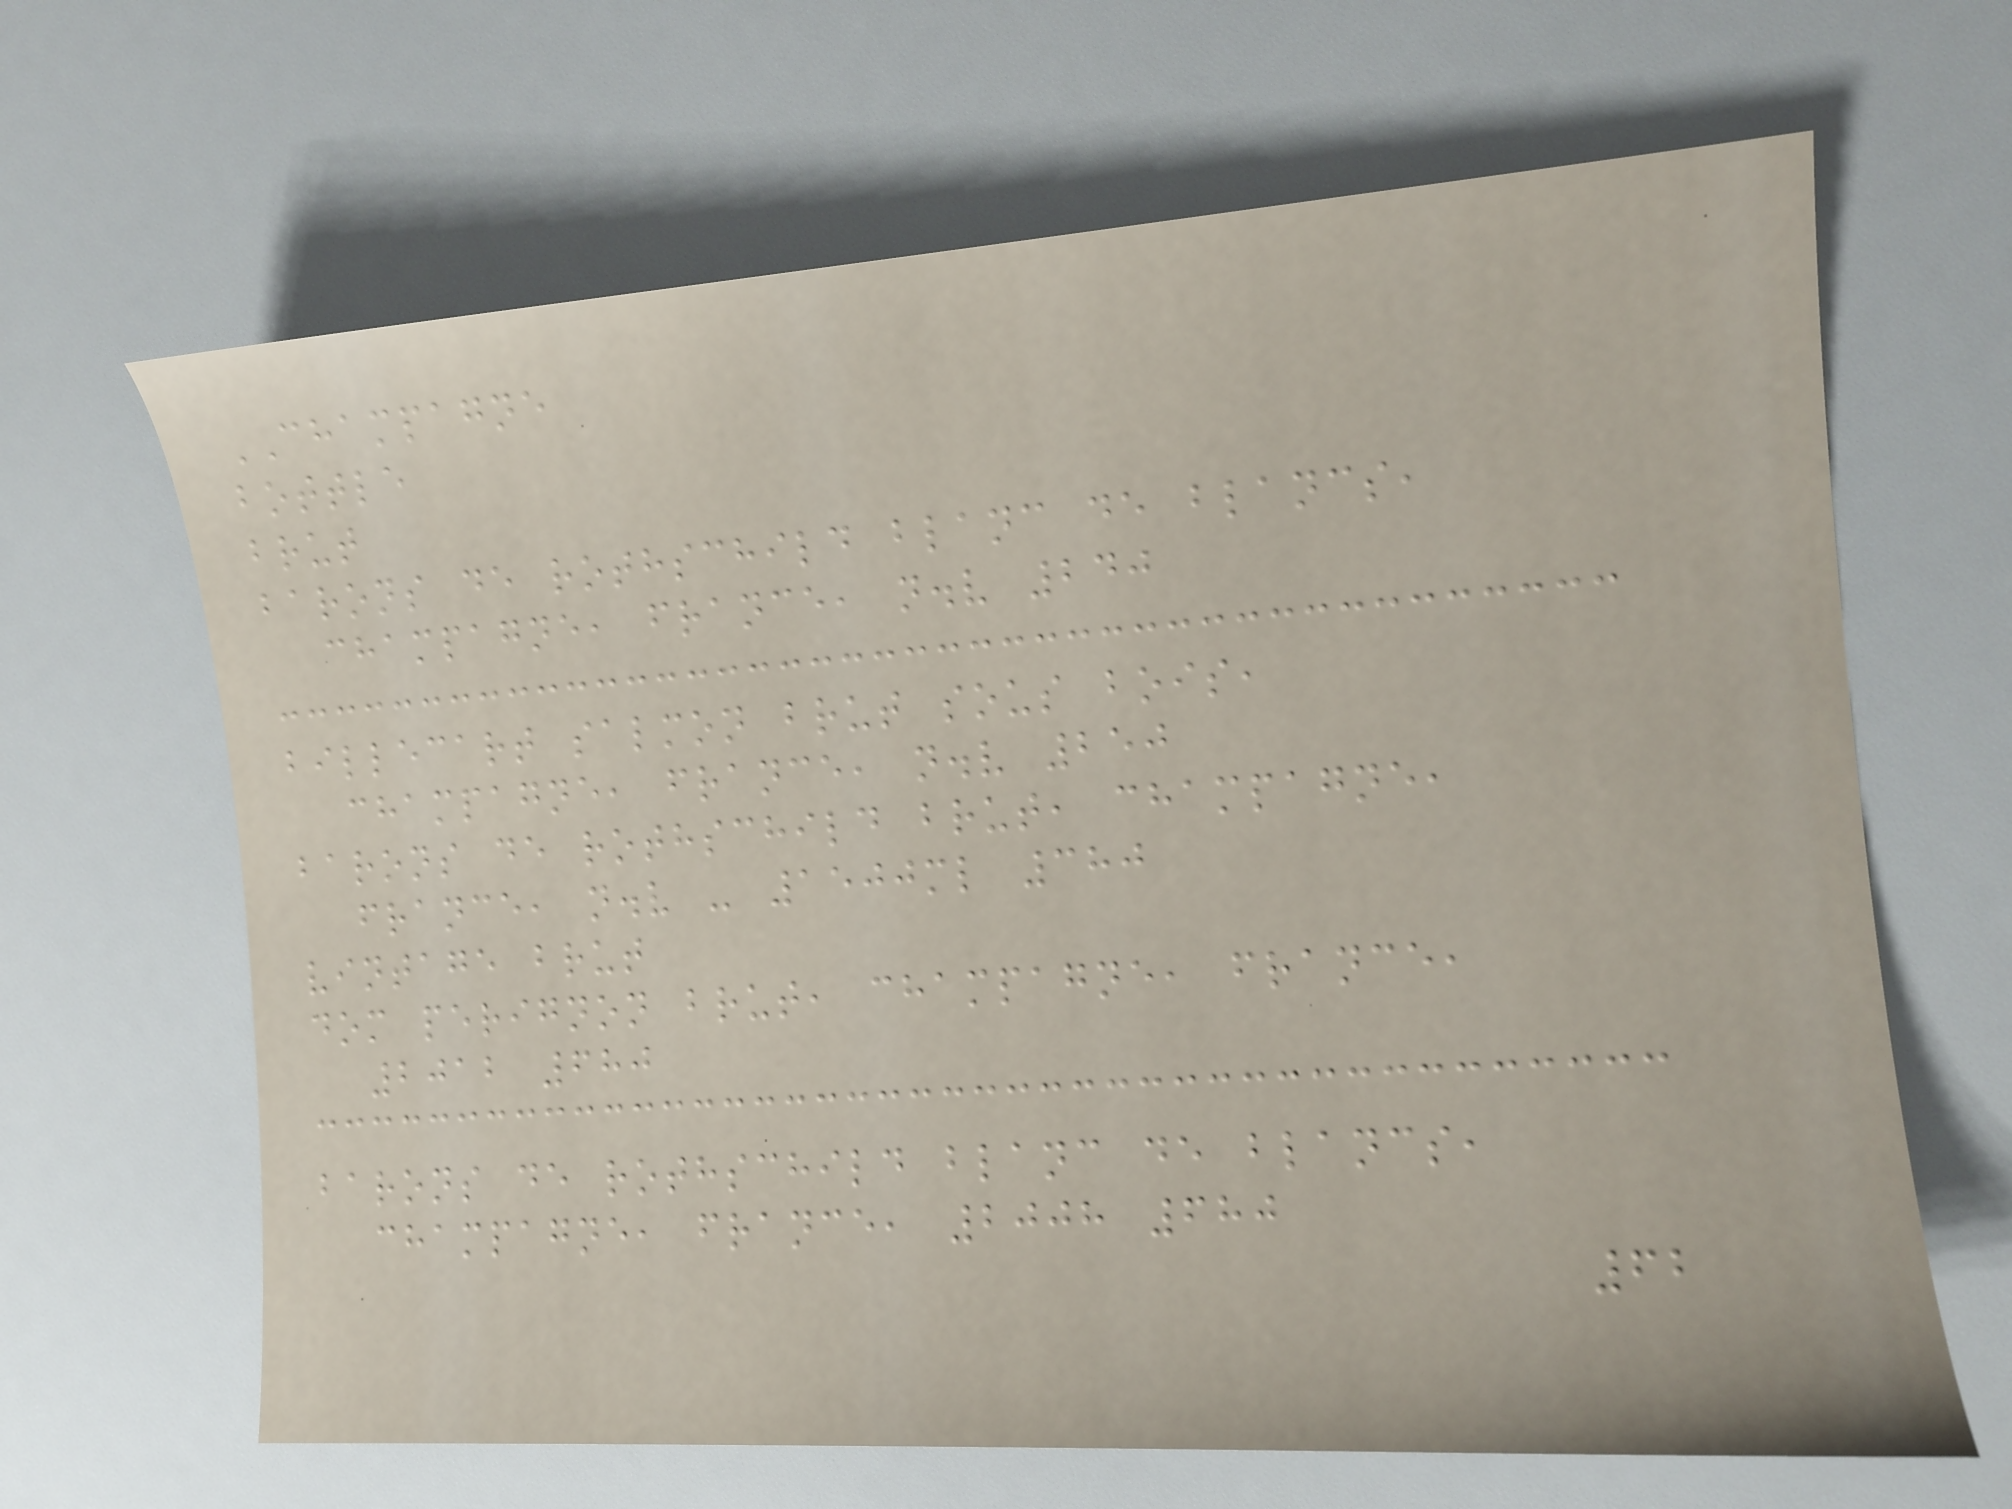CHAMPAGNE
bottle
brut
barons de rothschild blanc de blancs,
champagne, france, n.v 240
billecart salmon brut sous bois,
champagne, france, n.v 250
barons de rothschild brut, champagne,
france, n.v - 1500ml 380
vintage brut
dom perignon brut, champagne, france,
2012 680
barons de rothschild blanc de blancs,
champagne, france, 2008 680
62
